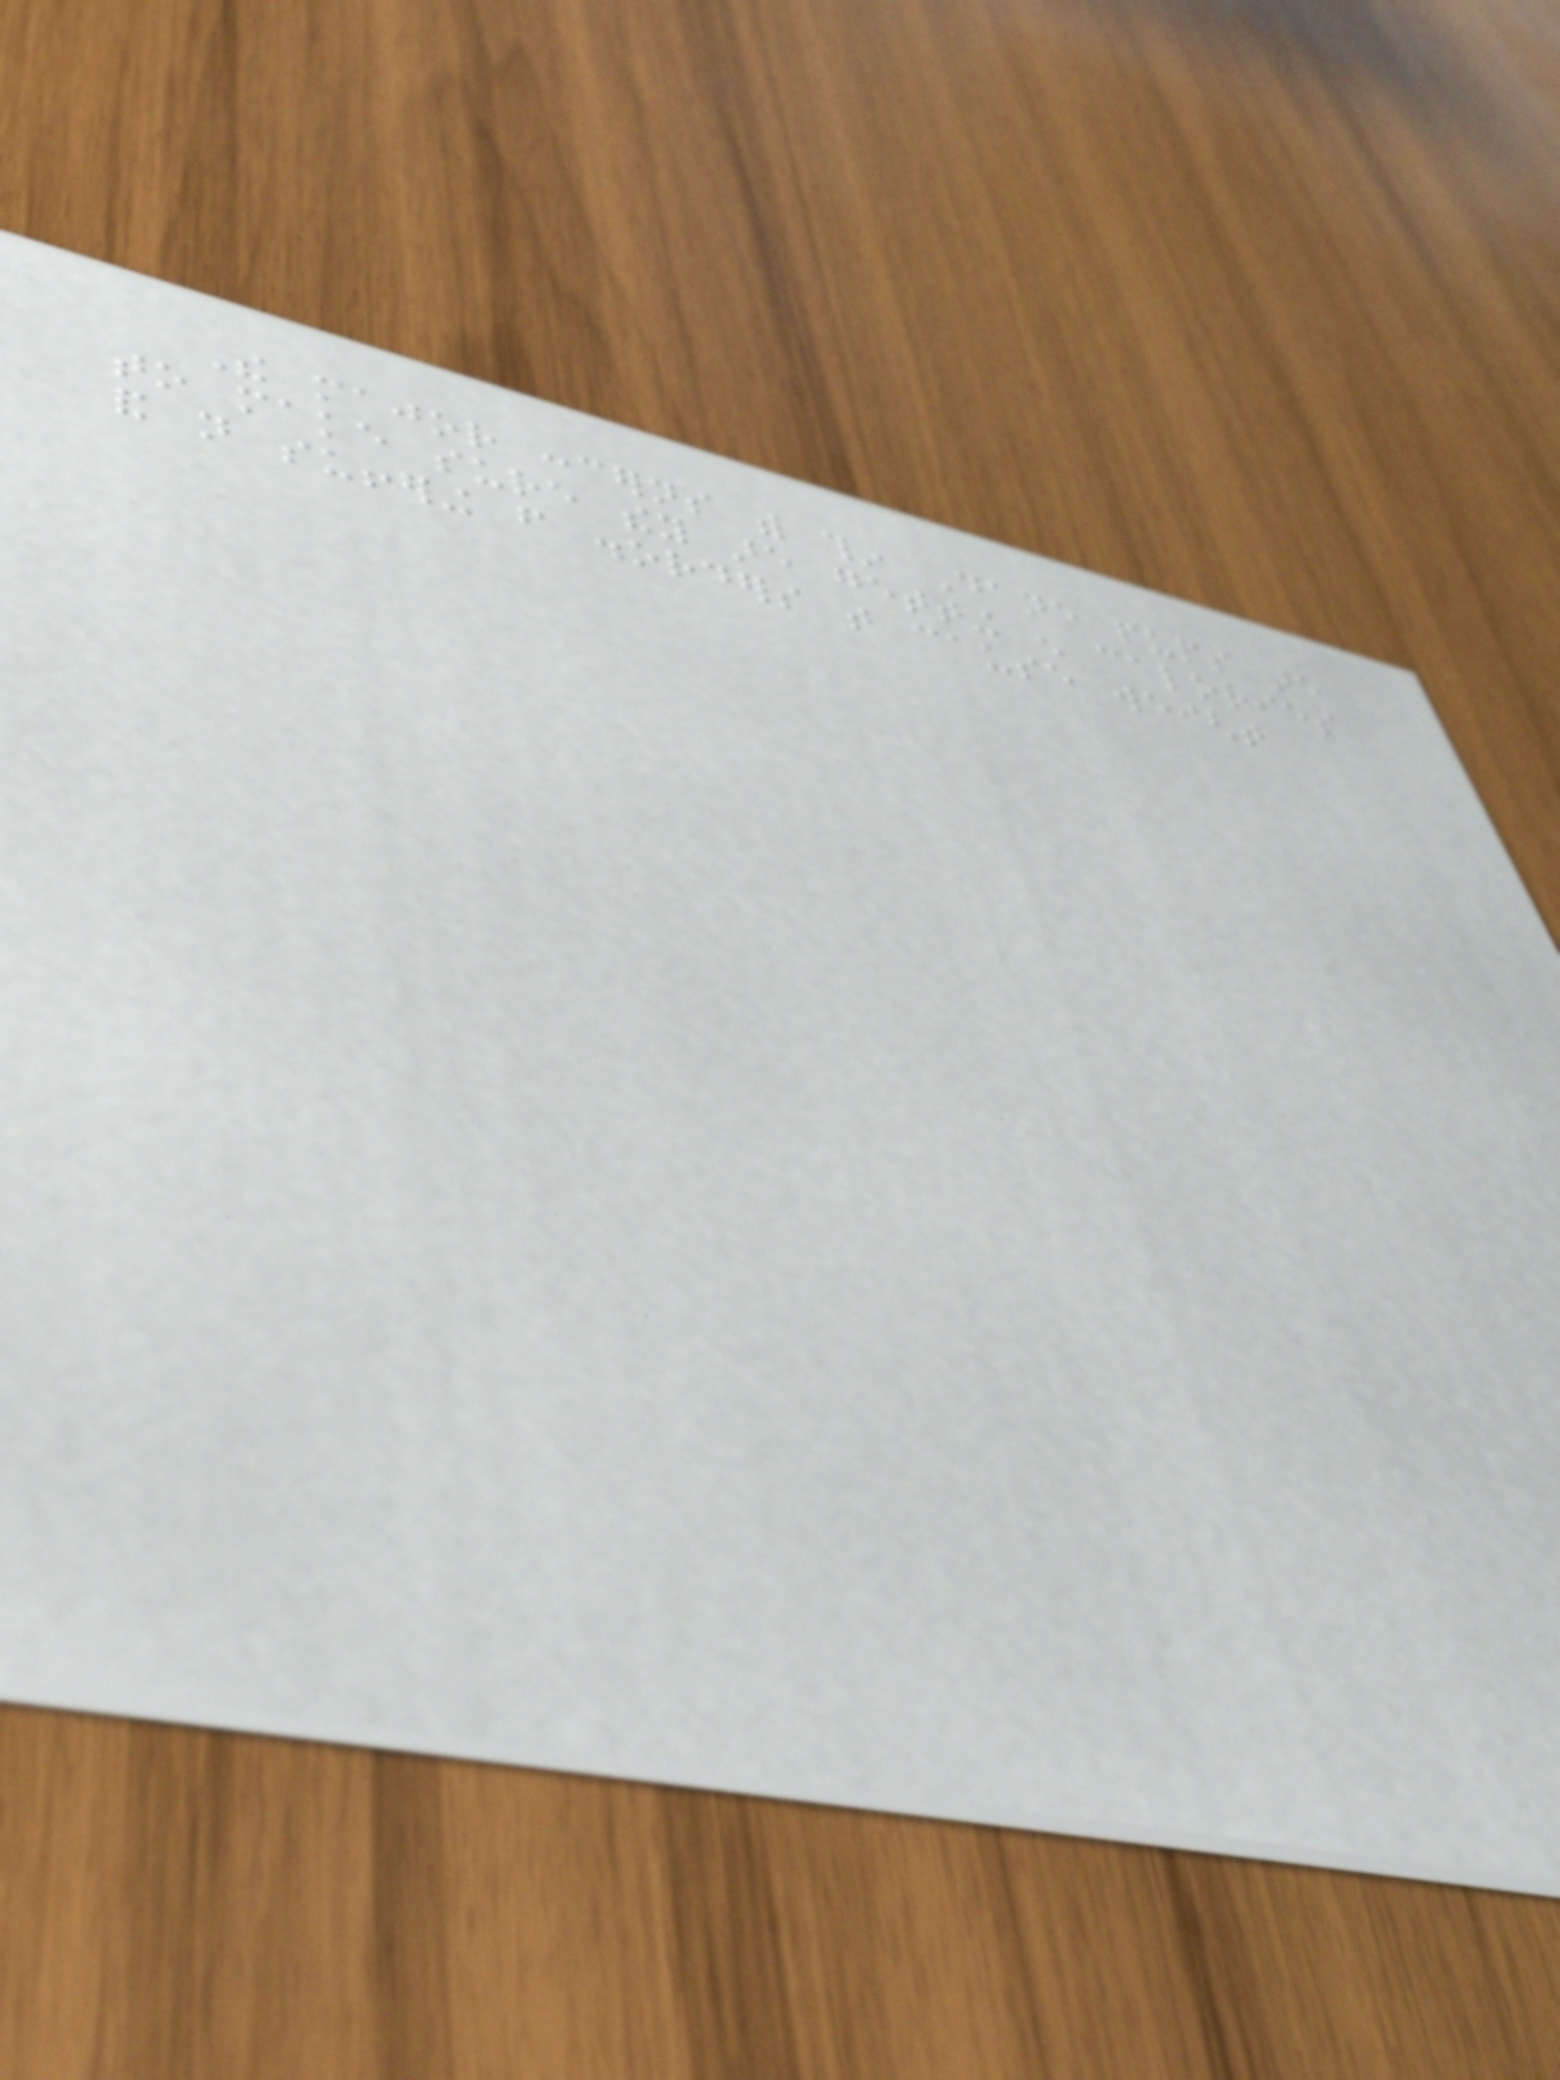The major concerns with thin Dane pups are
to make sure they are getting enough calories
and not suffering from disorders that cause weight
